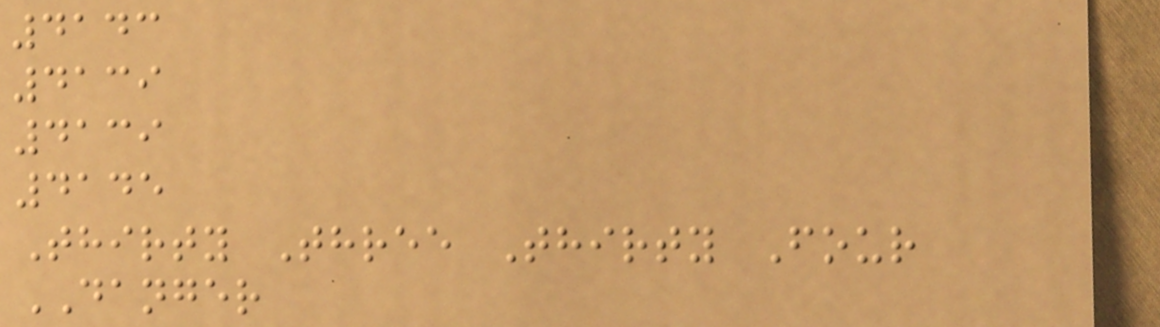4143
4139
4139
4145
Thirty Three Thirty Four
DANGER
